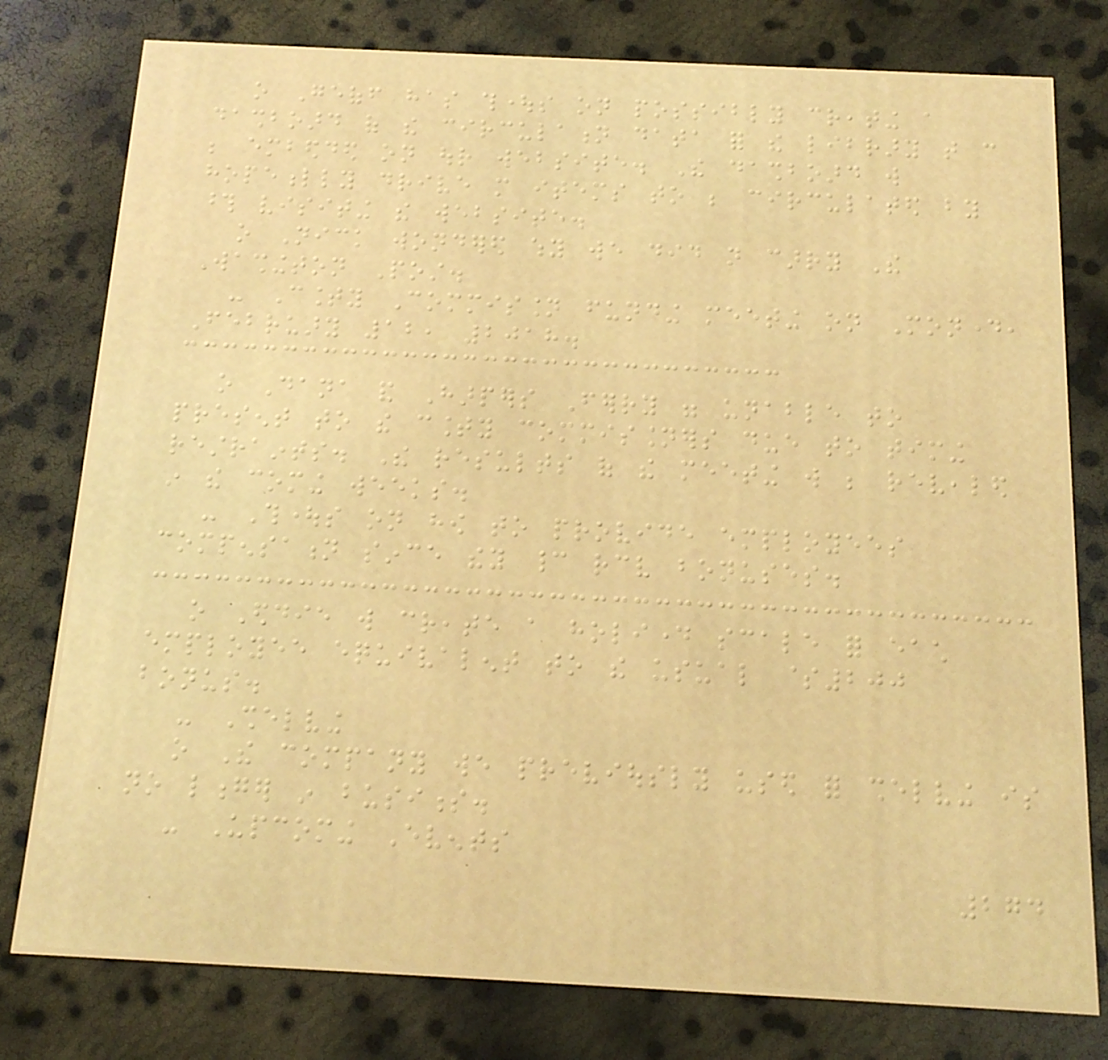o Geoff has thoughts on possibly creating a
dashboard of the circulation data for the library that can
be embedded on our website. The dashboard will
hopefully drive more items to be circulated by
those visiting the website.
o Nick wondered why we did not carry The
Washington Post.
- County Commission funding meeting on Monday,
February 12, 2018.
o Dana and Harpers Ferry were unable to
present to the county commissioners due to timing
restraints. The results of the meeting will be revealed
in the coming weeks.
- Thoughts on how to provide employees
compensation since they cannot receive bonuses.
o Eddie will create a holiday scale for each
employee equivalent to the usual $200
bonus.
- Shelving
o The company we previously used for shelving is
no longer in business.
- Upcoming Events
274
